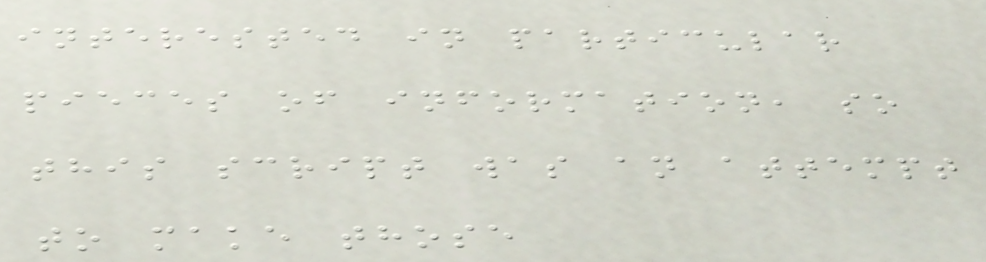interested in particular
pieces of information, so
this script was an attempt
to make those
